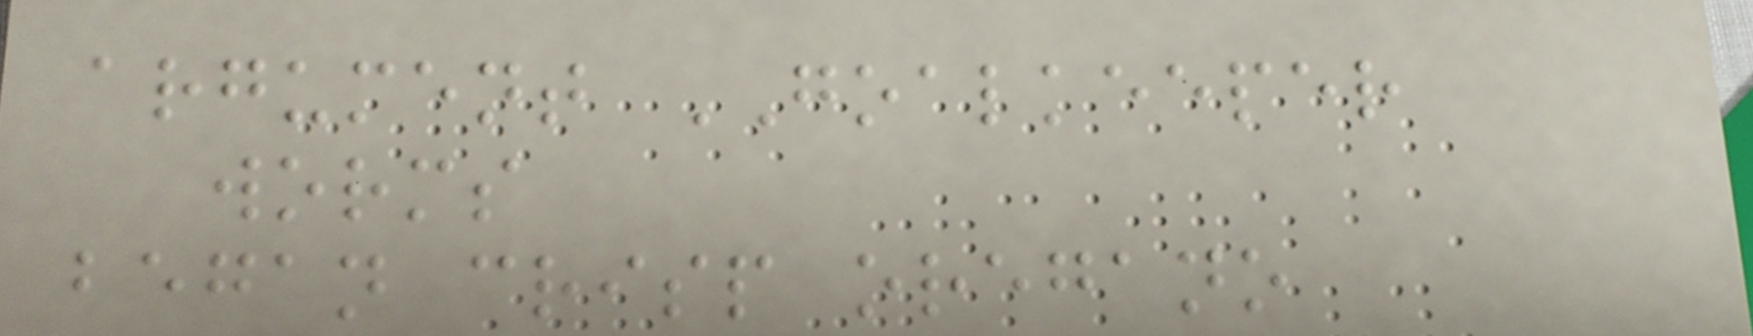argument GOALKEEPER
worms
began crisp oregano
